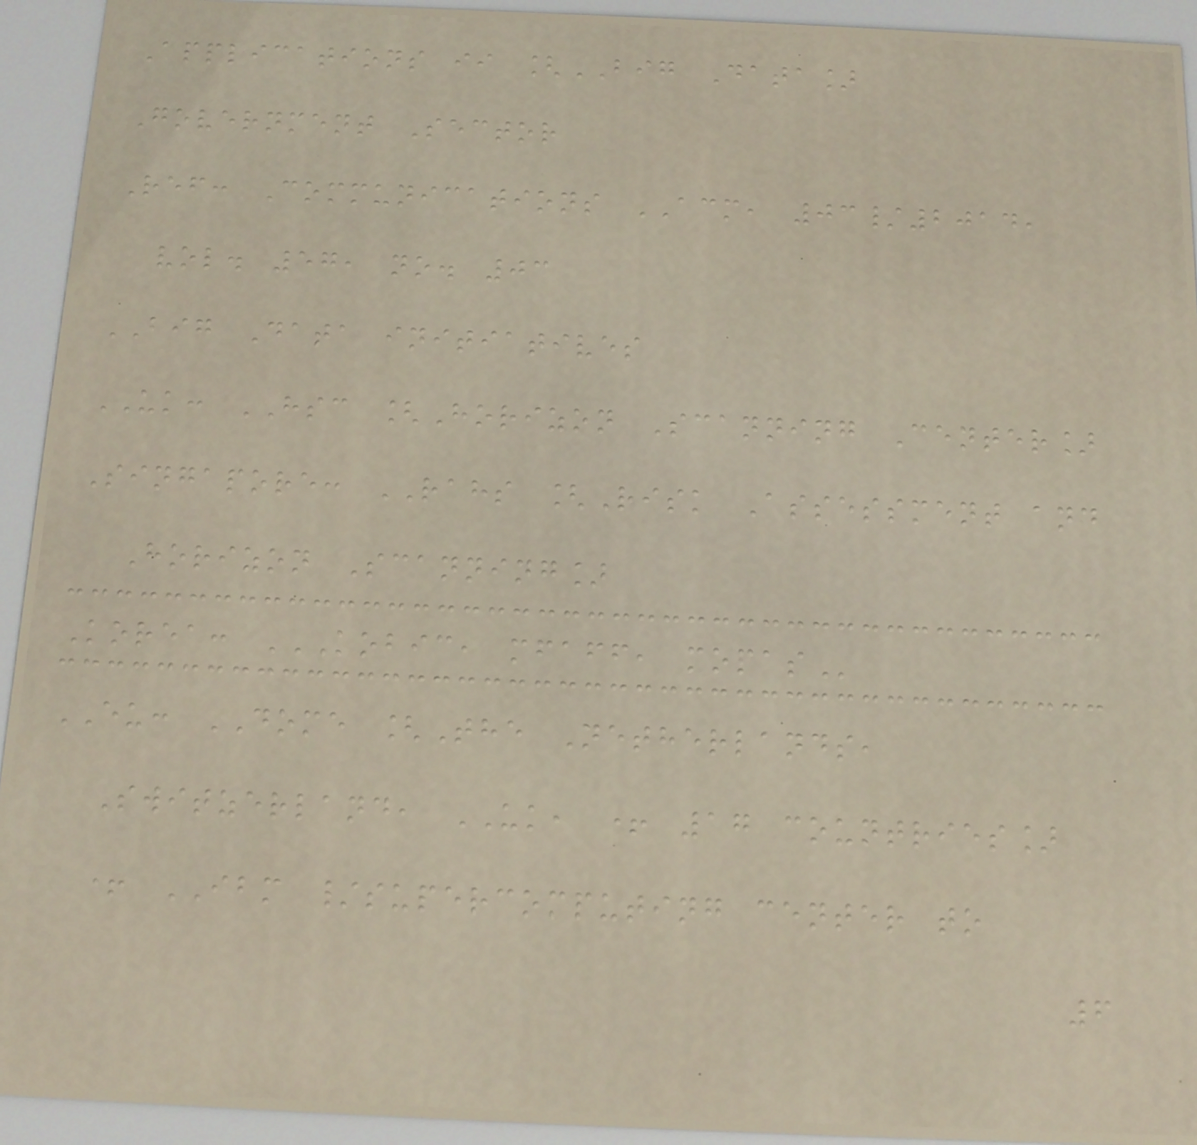Applications ii [BIG Data]
Government Sector
Ref: Communications ACM, 03/2014,
vol. 57, no. 03
BIG Data initiatives
UK: HSC [Horizon Scanning Center]
Singapore: RAHS [Risk Assessment and
Horizon Scanning]
Korea: KOBIC, MFAFF, MOPAS
EU: DOME [The Netherlands,
Switzerland, UK, + 17 countries]
+ IBM /supercomputing center to
6
